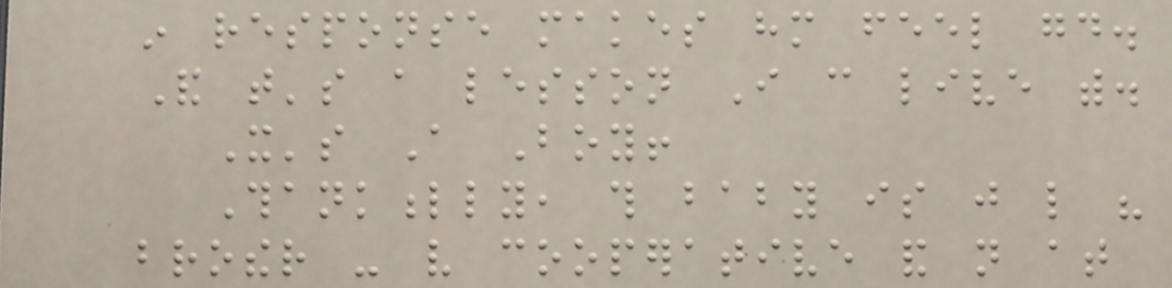in response makes him feel good.
And that's a lesson I can live with.
It's A Boy!
Thankfully, this baby is just like his
brother - very cooperative and not at
